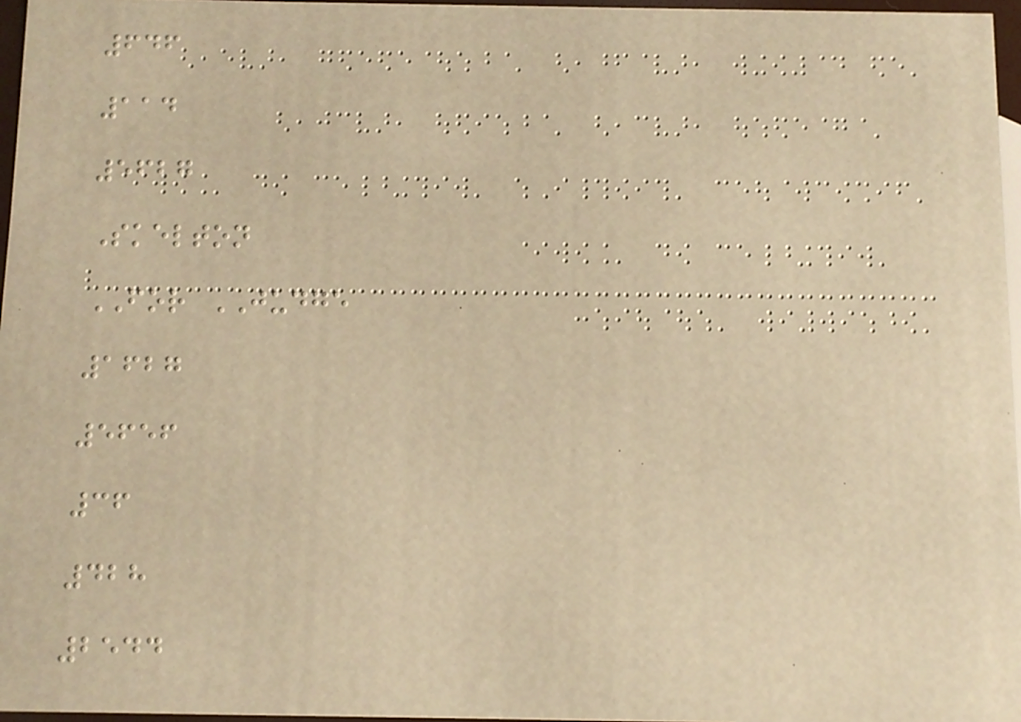646
114
5627
Skelton
FOR JUDGE
1627
5656
36
428
2544
